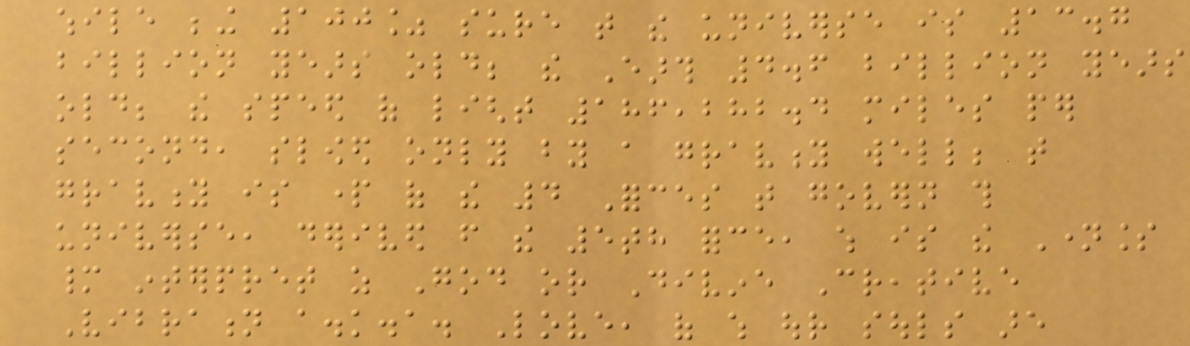while being 100% sure that the universe is 13.7
billion years old; the Earth 4.6 billion years
old; the speed of light 186,282.4 miles per
second, slowed only by a gravity well; that
gravity is part of the 4 Forces that govern this
universe, derived from the 5th force, which is the Nameless
many interpret as God or Divine Creative
Vibration a.k.a. Love, of which our souls are
